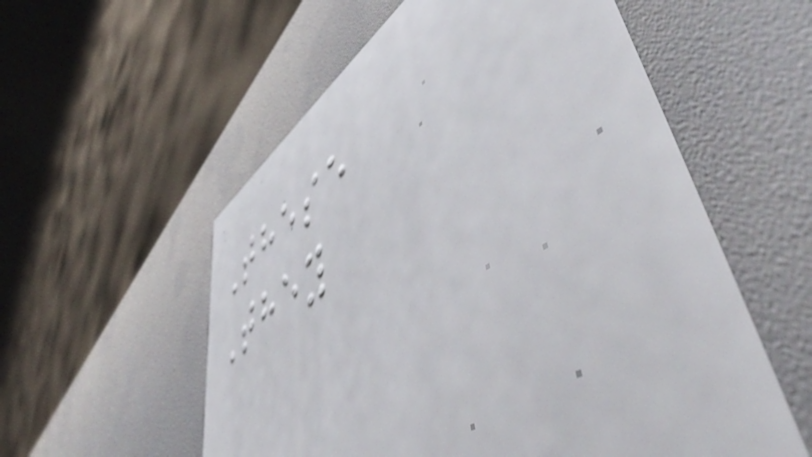These
They
